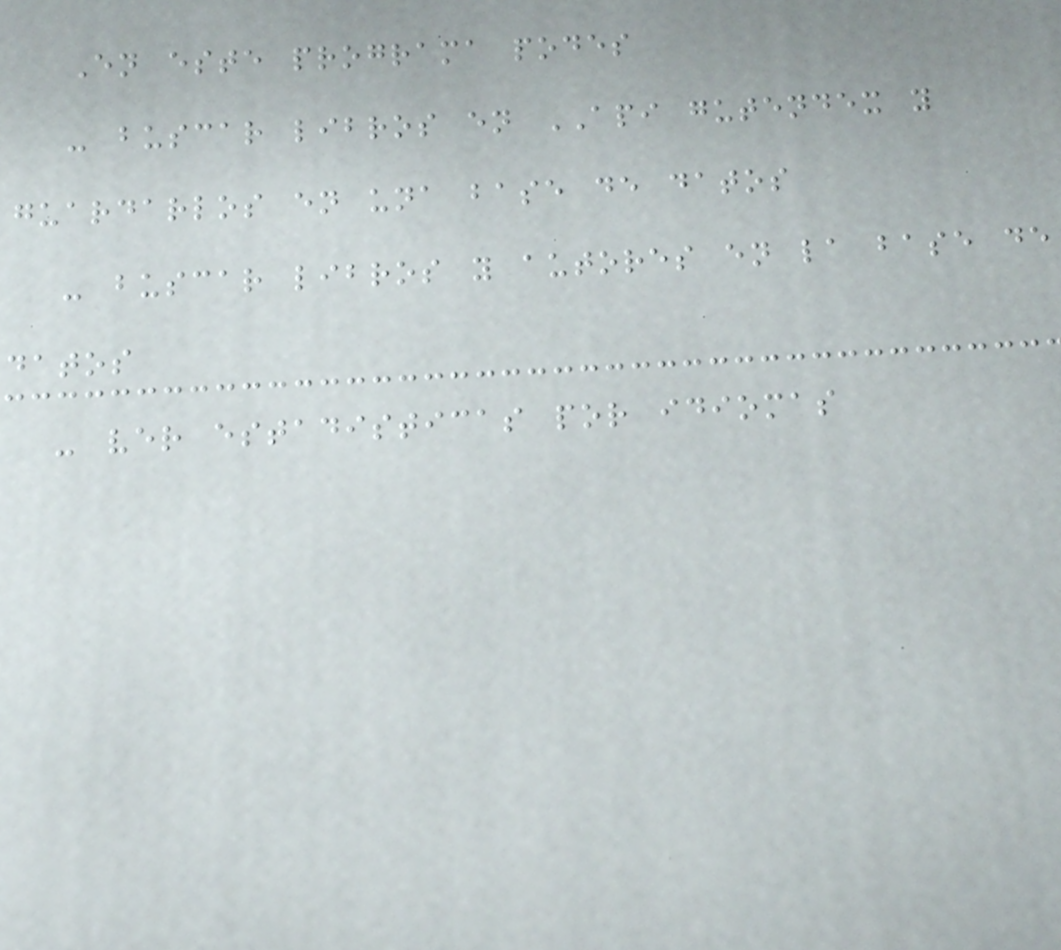En este programa podes
- buscar libros en API gutendex y
guardarlos en una base de datos
- buscar libros y autores en la base de
datos
- ver estadisticas por idiomas
